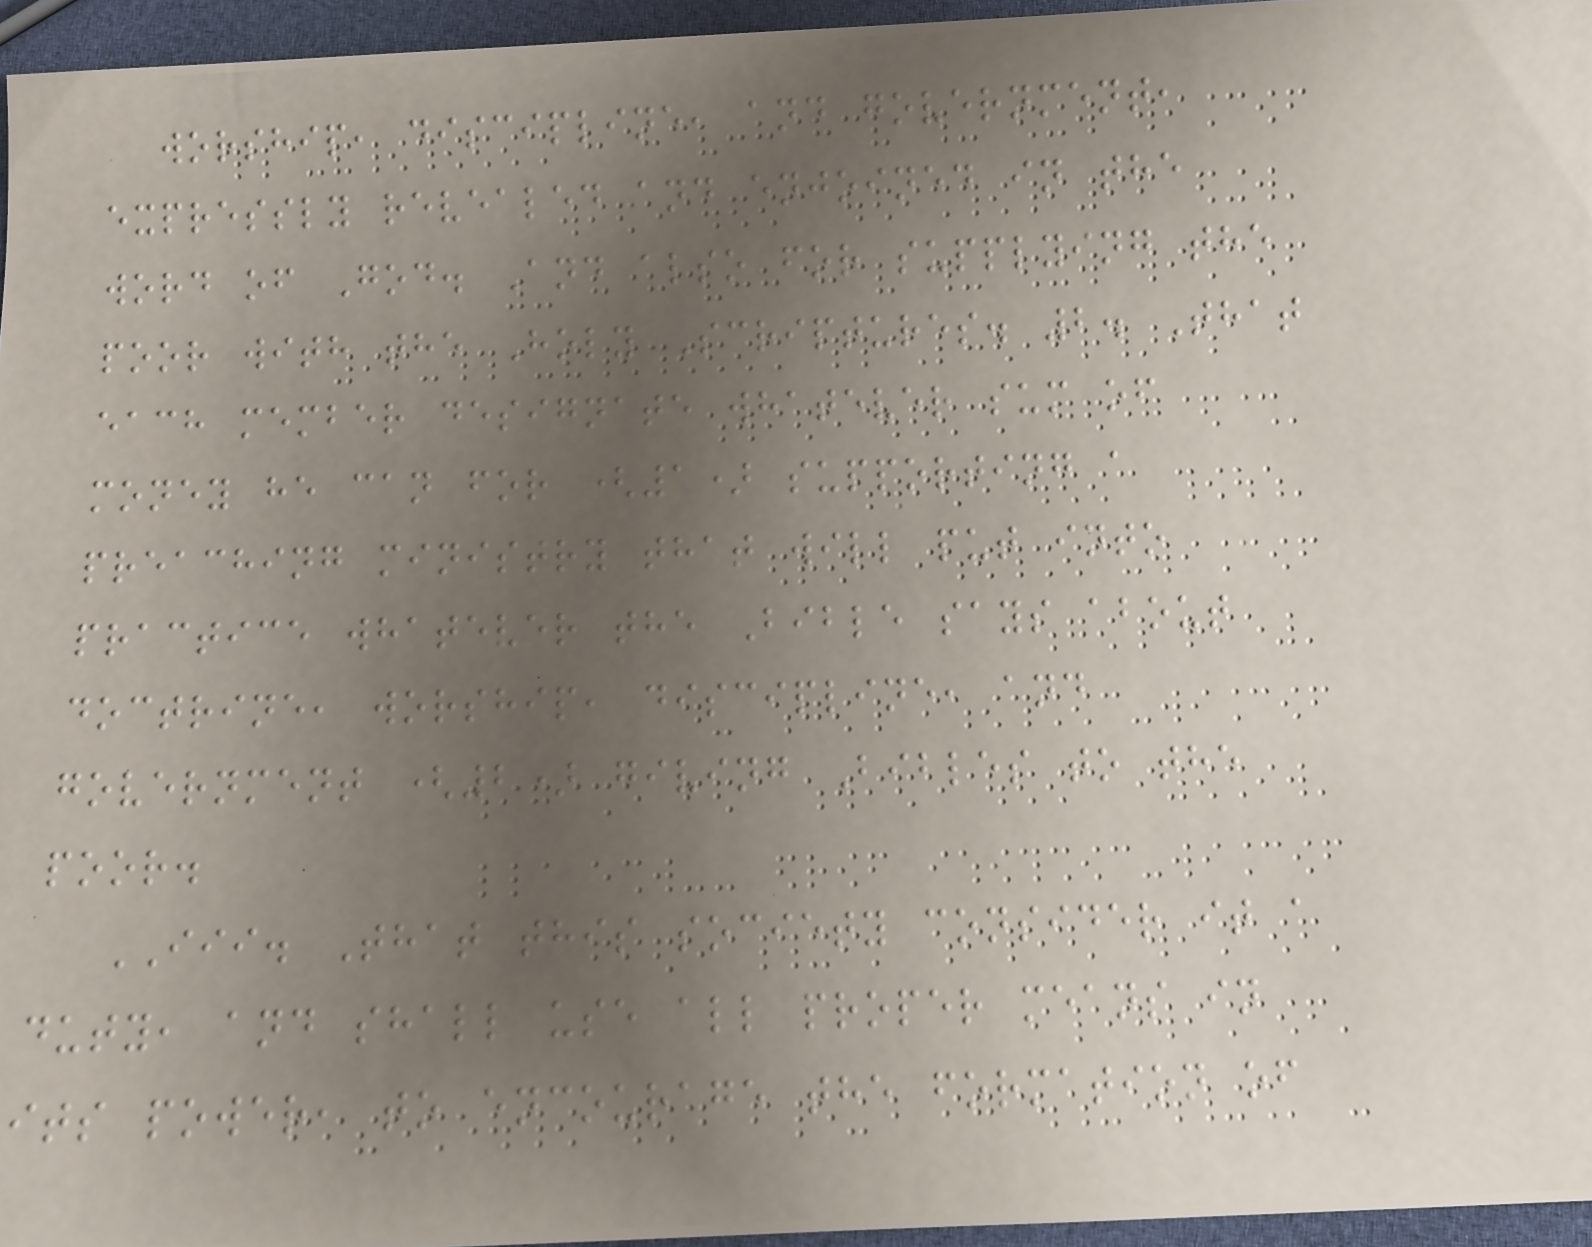worship, discipline, and government,
expressly revealed and enjoined in the
word of God. And also for supplying the
poor with the Holy Scriptures. 2. That
each member designate whatever sum of
money he can for (1) supporting a
preaching ministry that will put into
practice whatever the Bible says about
doctrine, worship, discipline, and
government (2) giving Bibles to the
poor.
III. That this society consider it a
duty, and shall use all proper means in
its power, to encourage the formation of
